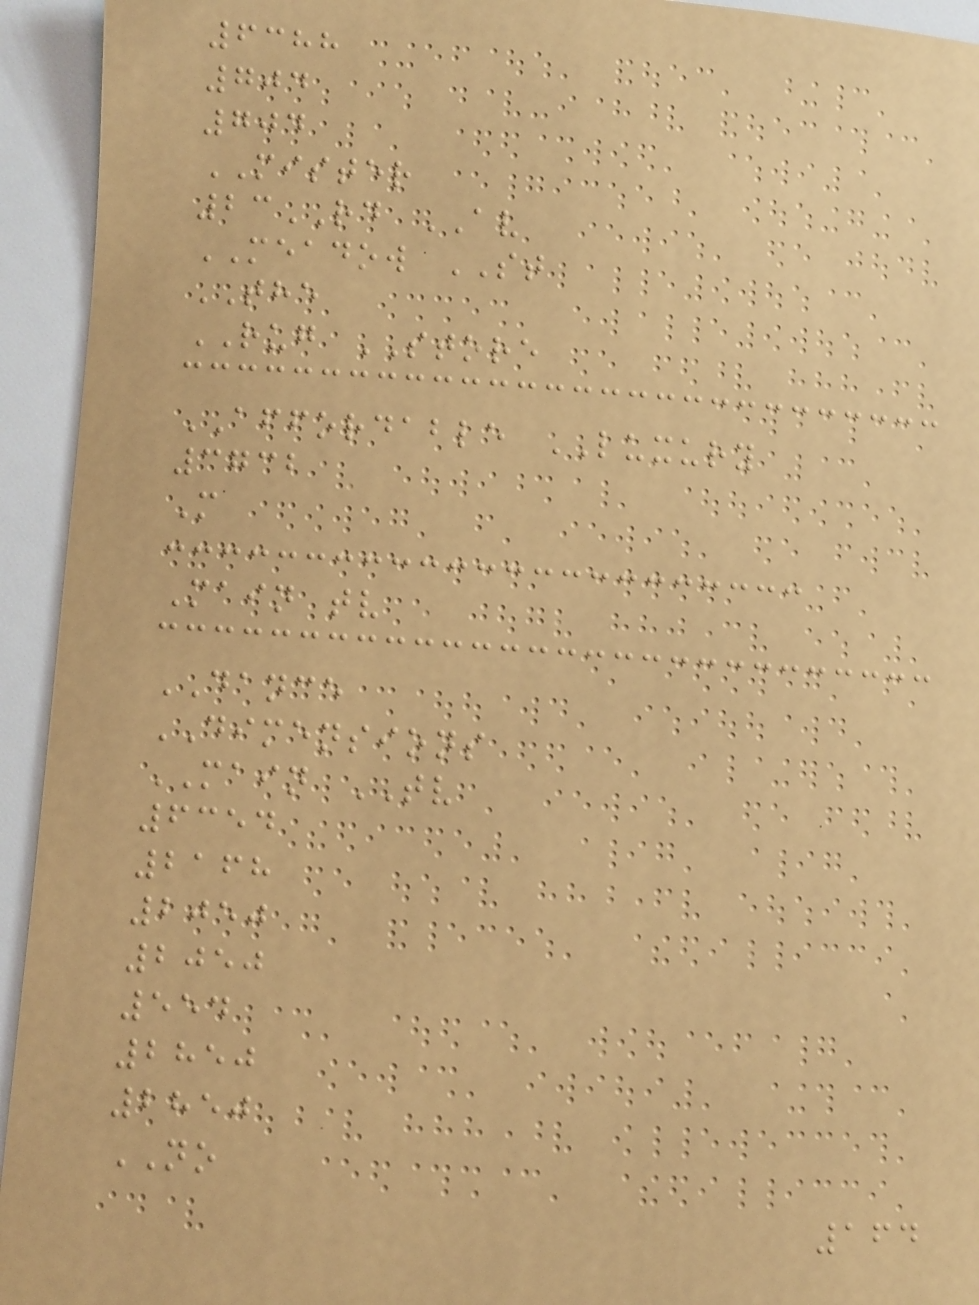6388
704
704
MISTER
23RD AV
MEADOW ST
THE
RUG STORE
AFFORDABLE LUXURY
3732
M
Main tv
DANCE
DIMENSIONS
MAIN TV
6354
2168
2050
2050
554
2850
2850
NO
164
